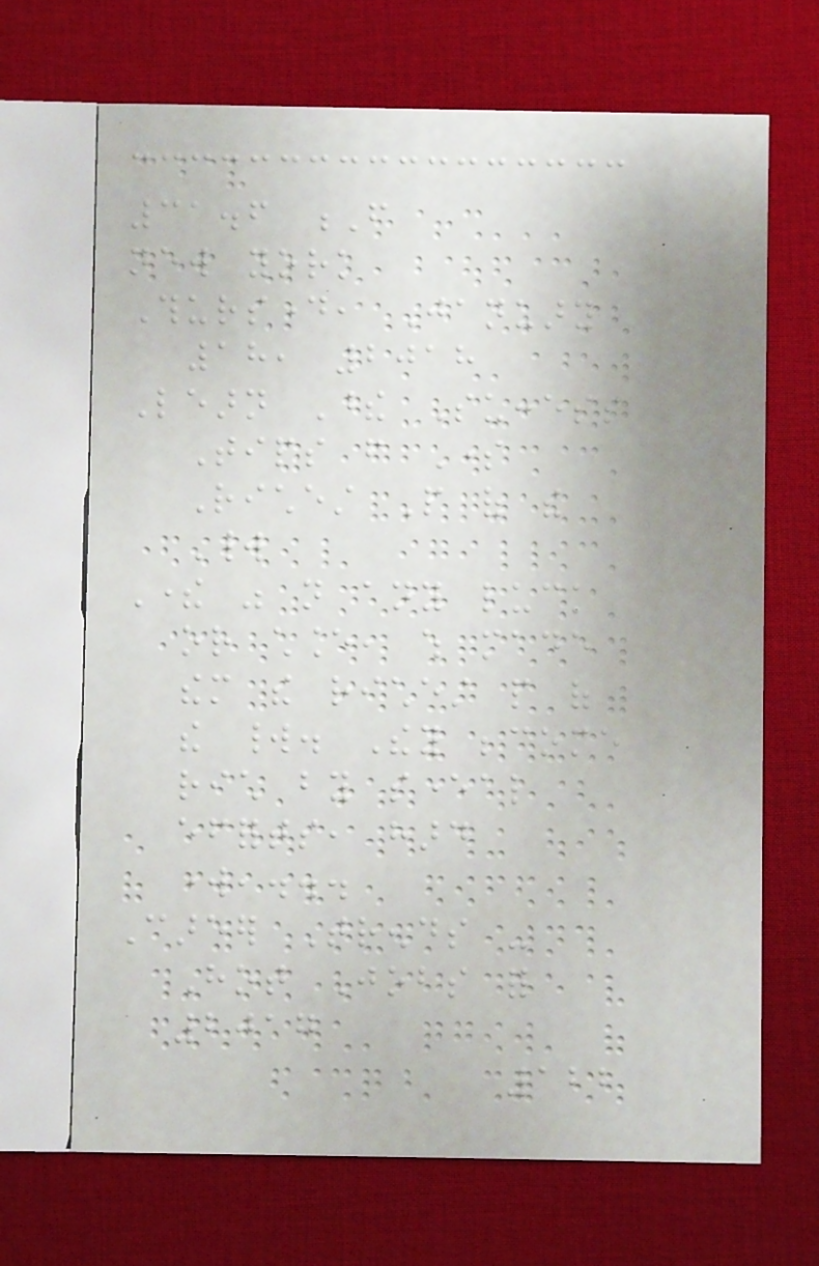31.6 F
new york
Thursday, January
18, 2018
Learn These Success
Tips from Some
Richest People of the
World
There was not any luck
or chance, which made
them the richest people of
the world. They become
rich by several
efforts, hard
work,...
Career Trends -
Hot Jobs for
2017
122
